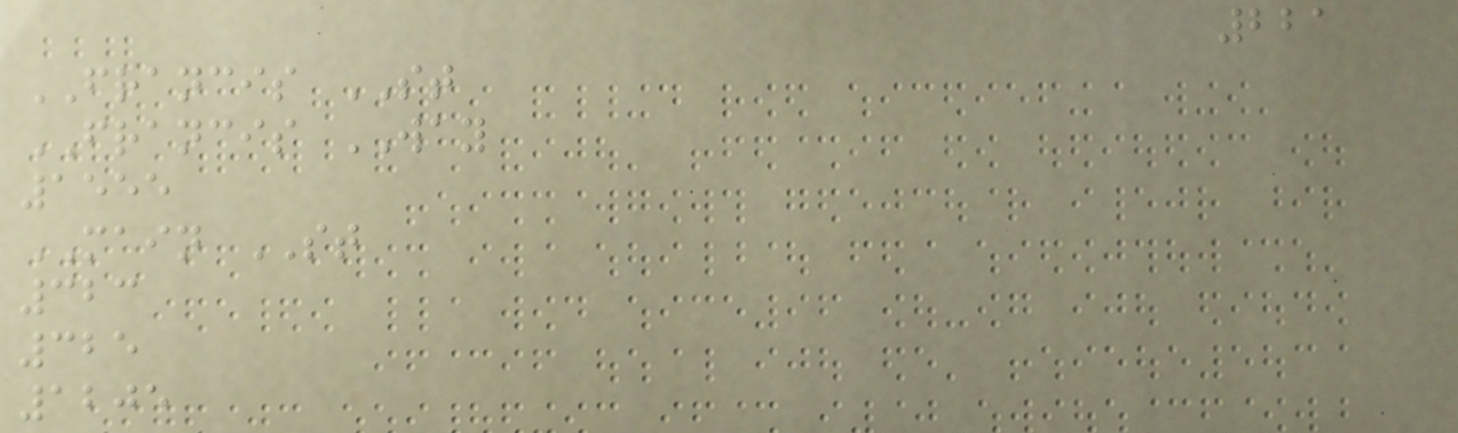221
FRANCIS ST
FRANCIS WAY
1555
MAIN ST
323
325
1205
